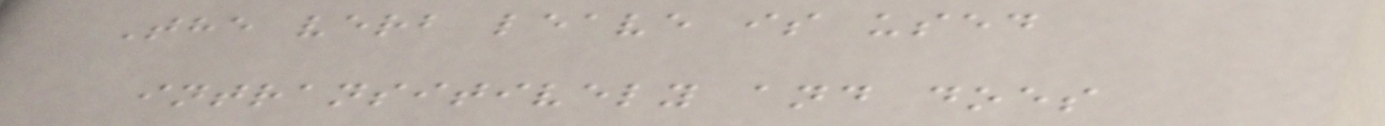The verb leave is used
intransitively and does
